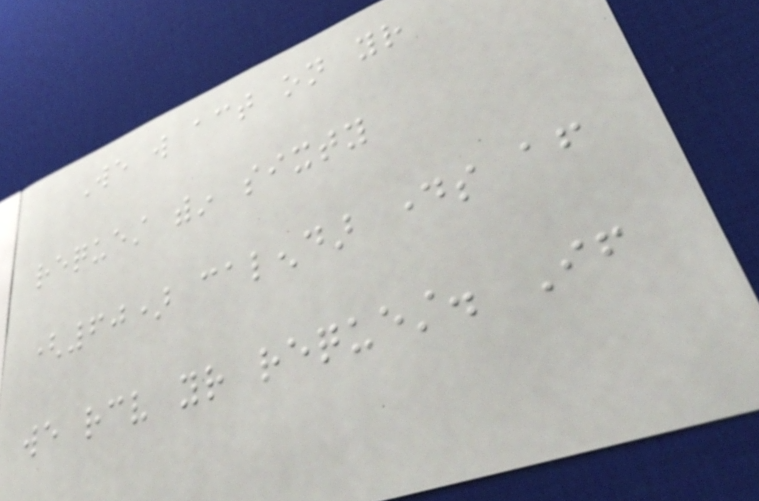We will act on your
request within sixty
(60) calendar days after
we receive your request. If
